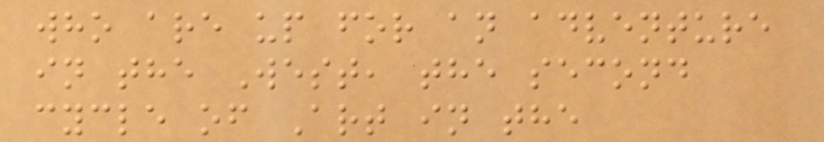who are up for an adventure
in the West, the second
cycle of Art in the
